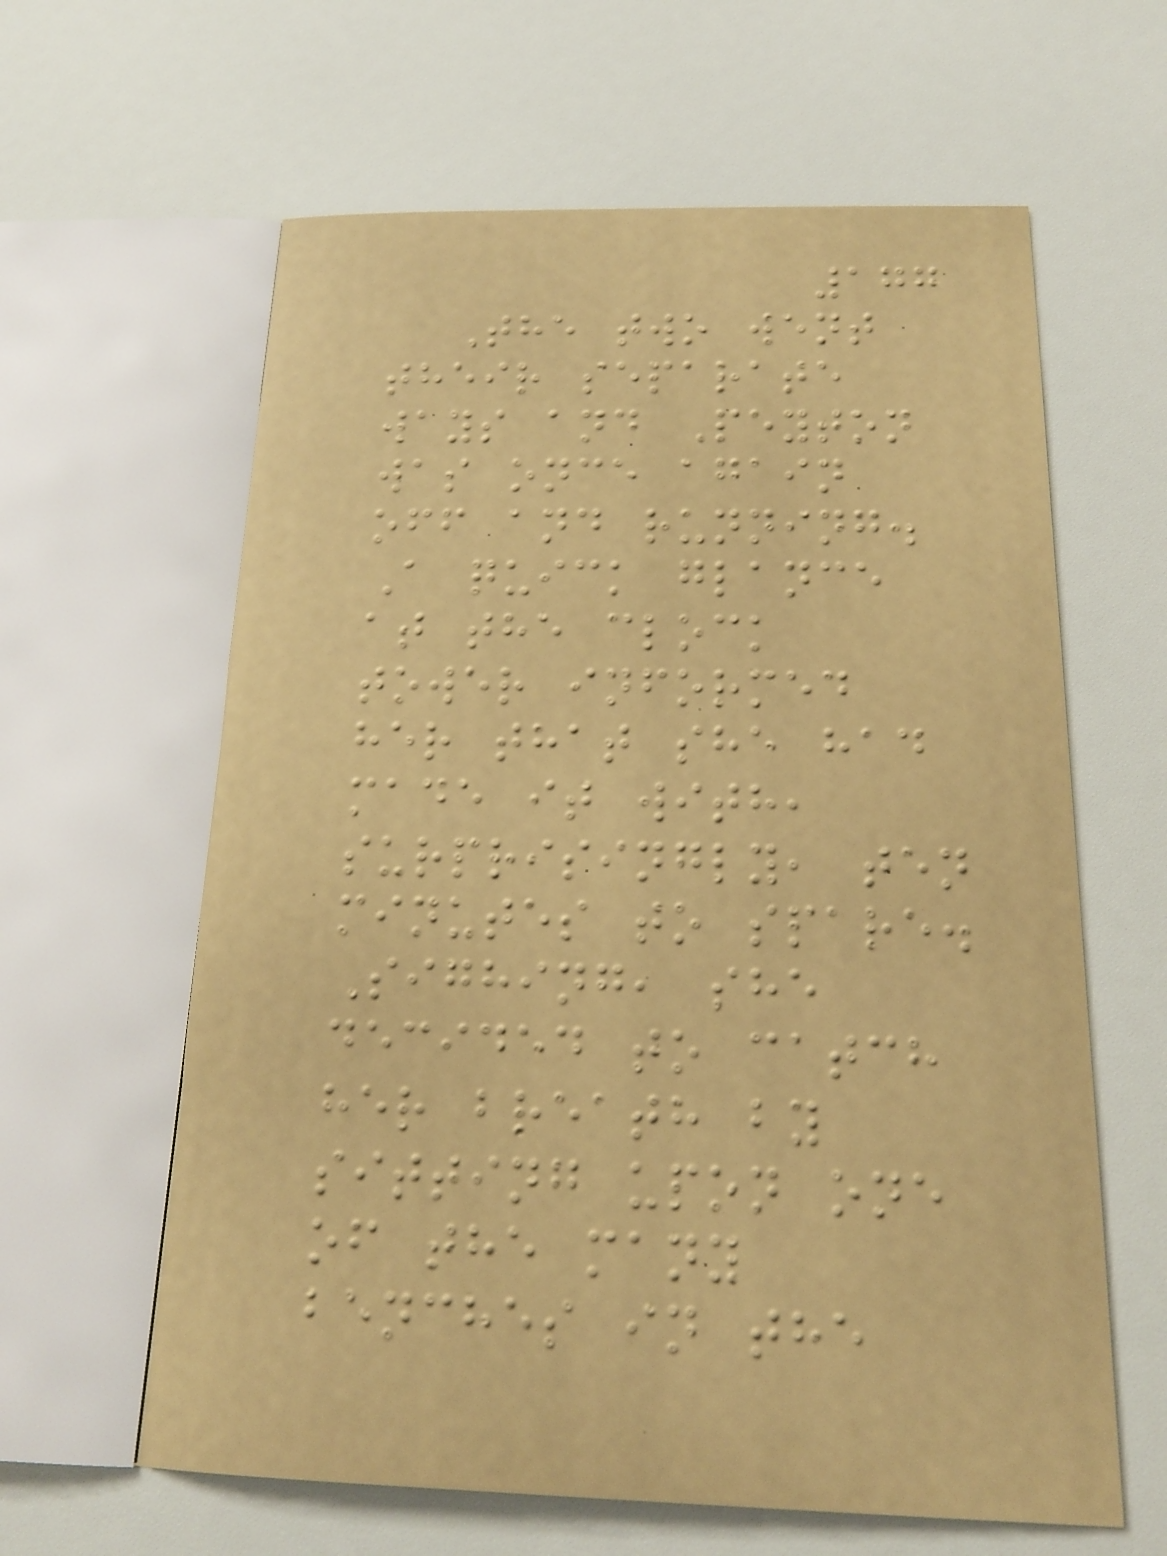177
The two went
their separate
ways and Peyton
was once again
off and running.
A quick glance
at the clock
tower informed
her that she had
made it with,
surprisingly, ten
minutes to spare.
Sighing, she
decided to catch
her breath by
sitting upon one
of the many
benches in the
